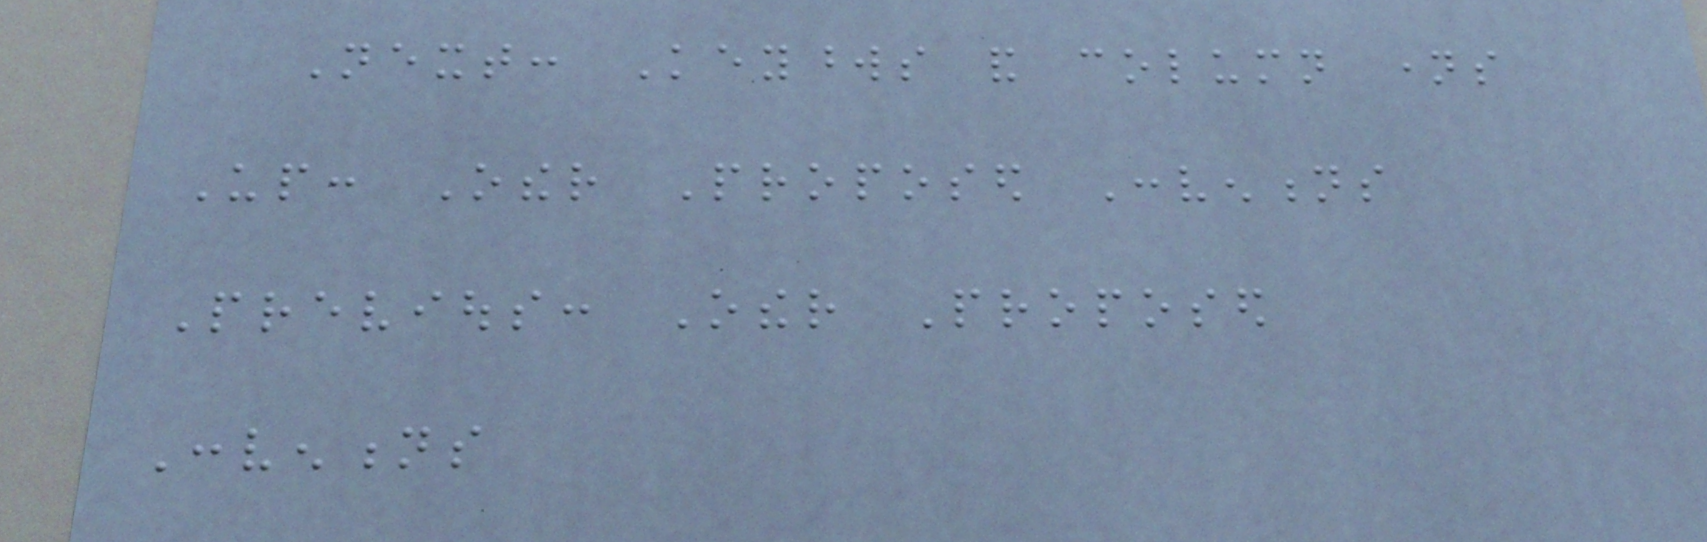Next: Keywords and column names
Up: Other Proposed Conventions
Previous: Other Proposed
Conventions
